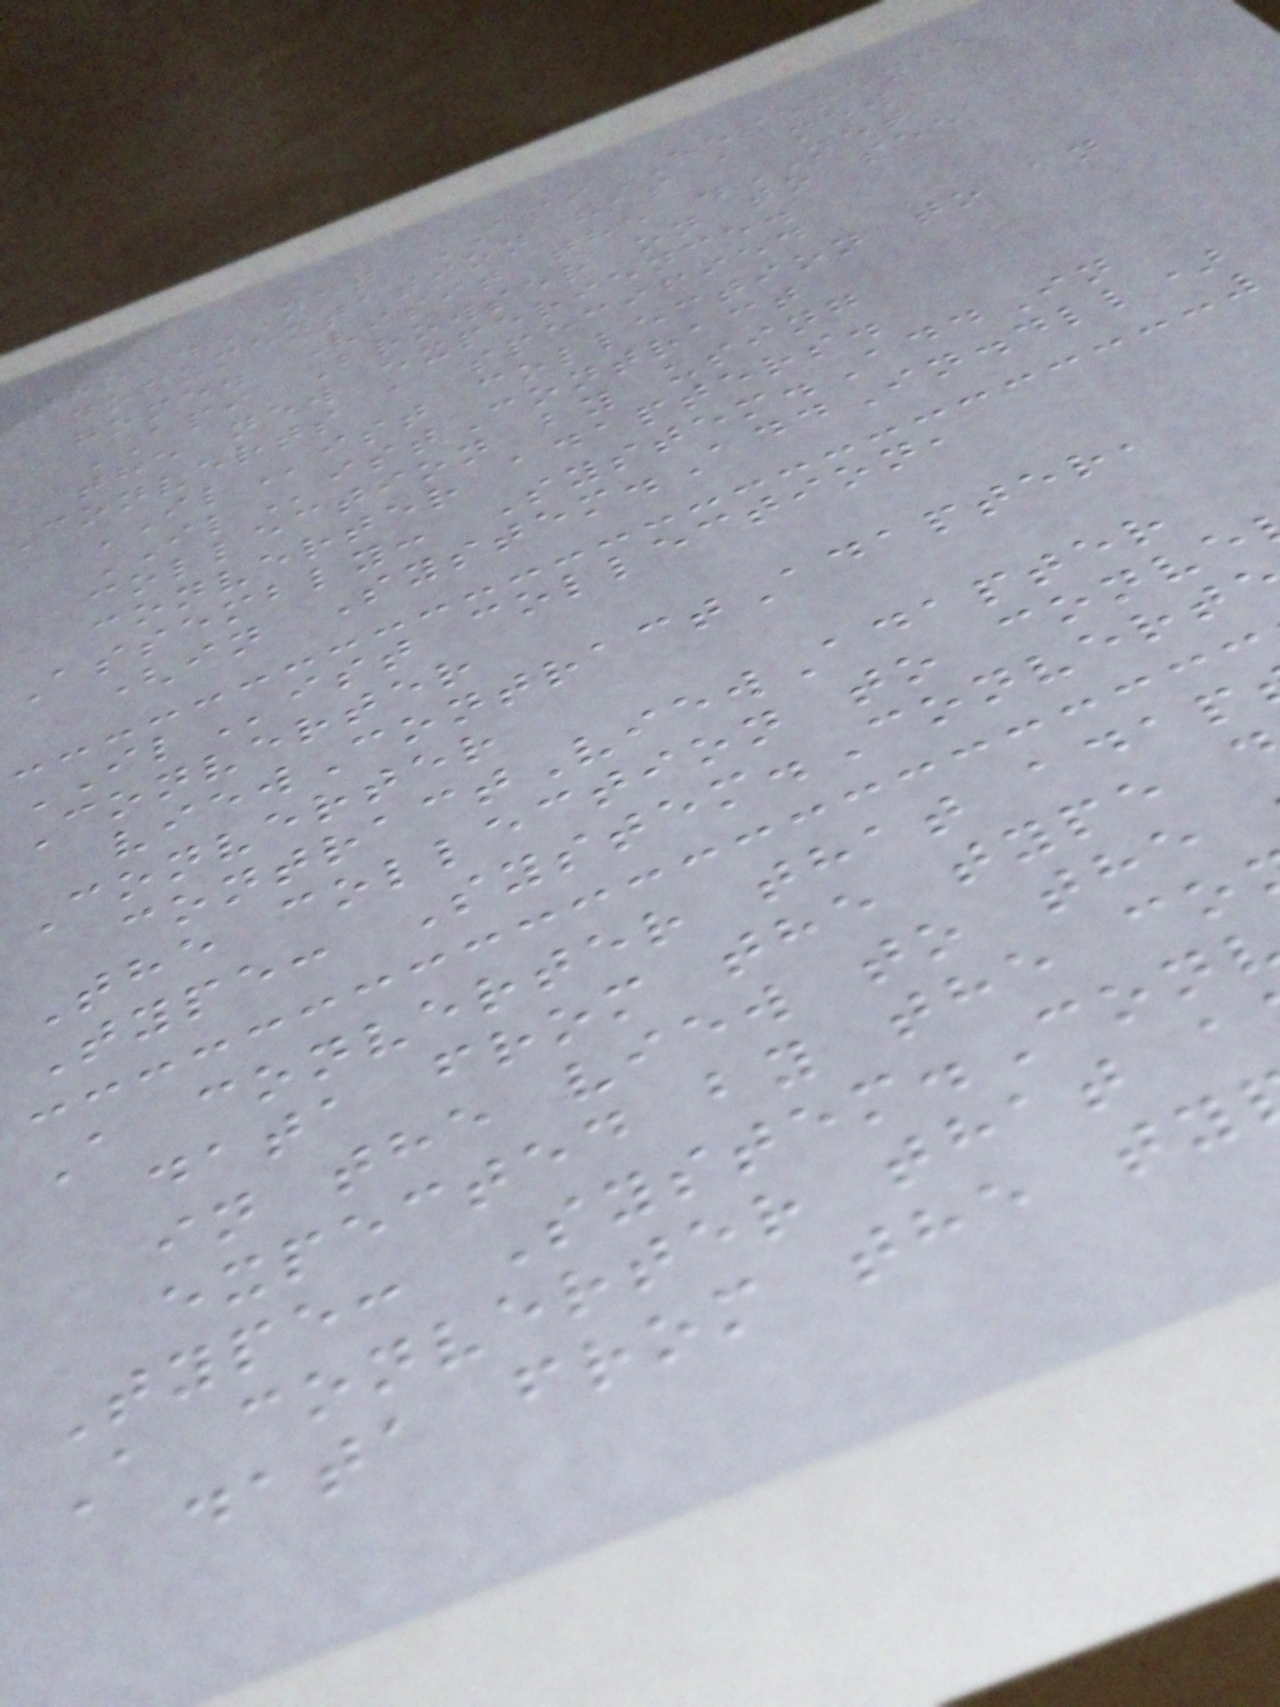the .NET API Reference
documentation has a new
home. Visit the .NET
API Browser on to see
the new experience.
Converts a specified
IList collection to an
IListContract
collection by using
converter adapters.
Assembly: System.AddIn
(in System.AddIn.dll)
IList collection,
Converter
viewContractAdapter,
Converter
contractViewAdapter
The collection to conve
Type: System.Convert
A converter that adap
data from the type
in the view to the
expected by the co
Type: System.Con
A converter that a
data from the ty
